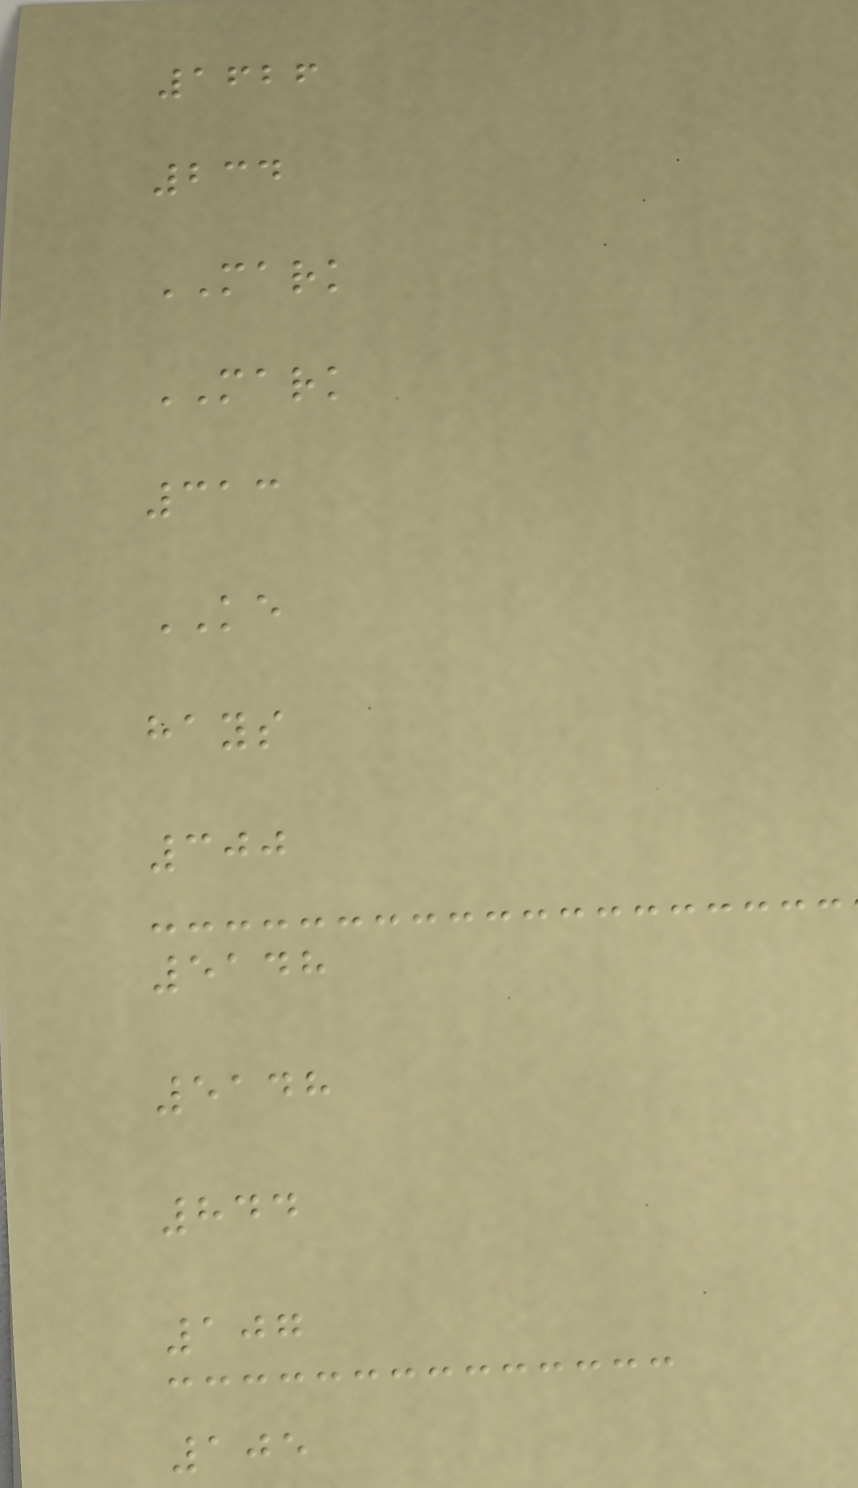1626
234
MARK
MARK
313
KE
hays
300
5148
5148
844
107
105
